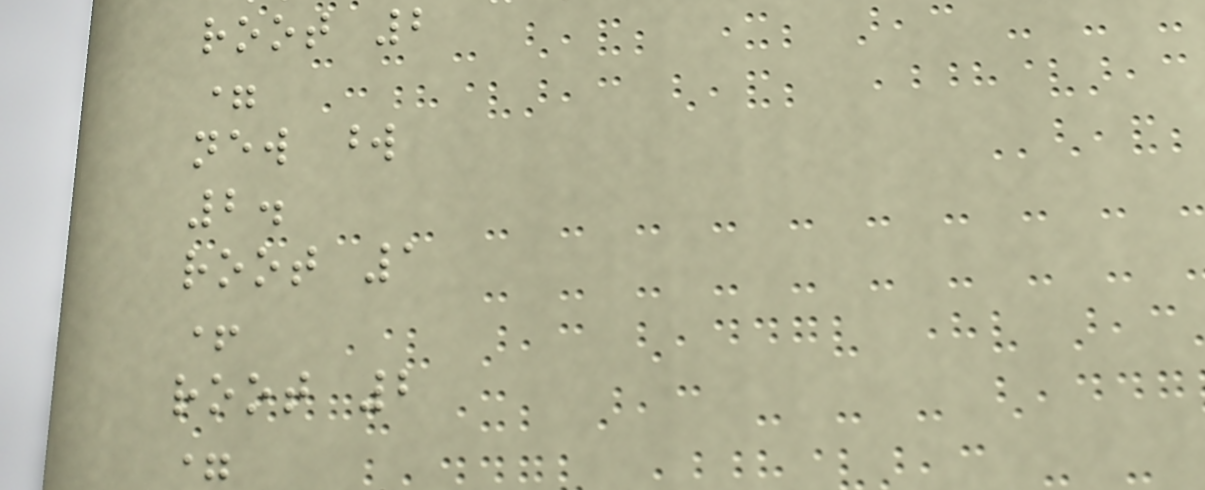root 2
=
new word
2.
root 1
+
root 2
=
